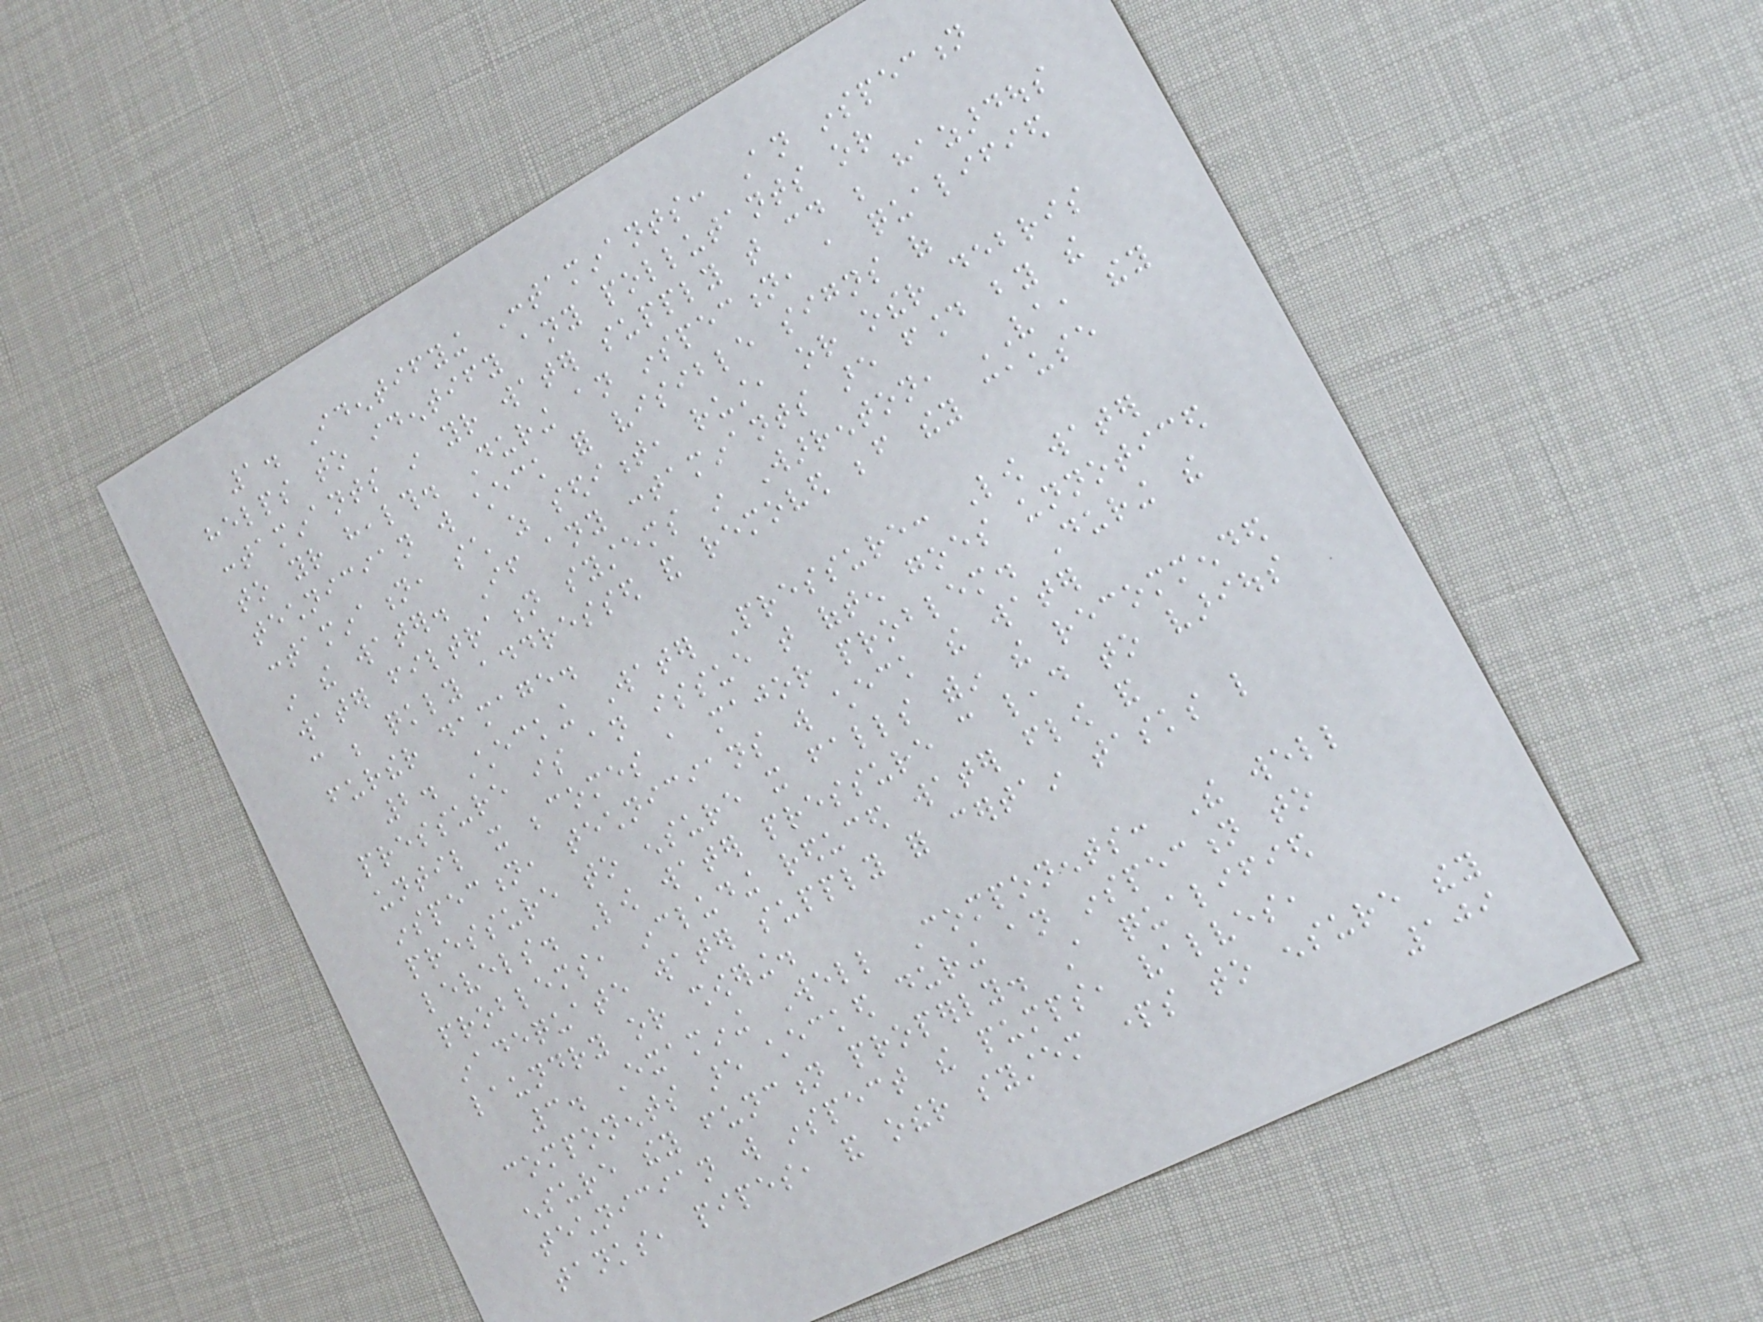1. Identifying Contaminants: An inspection
helps to identify any pollutants or
contaminants in your water supply that could be hazardous
to your health. During an inspection, a qualified
technician will check for visible signs of
contamination, such as sediment, rust, or other debris
in the water. If any contaminants are found by the
water filtration systems in Warrenton, VA, they
can be quickly addressed and removed before they cause
further damage.
2. Checking Water Pressure: Low water
pressure is an issue that often goes unnoticed
until it becomes a major problem. During the
inspection, technicians will check the water
pressure to ensure it falls within the recommended
levels. Low water pressure can lead to various
problems, including reduced water flow and
inadequate water supply for certain tasks like
laundry or showering.
3. Examining Well Components: The well
components are checked during an inspection to
ensure they function properly. A qualified
technician will inspect the pumps, valves,
tanks, pipes, and other system parts to ensure they
109
